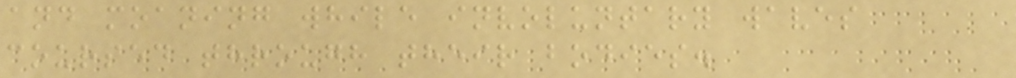and moaning while involuntary waves
coursed through their bodies.
